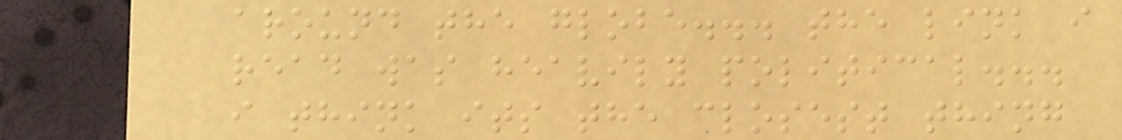around the globe... the link i
read was heavily political...
i think its the closest thing
